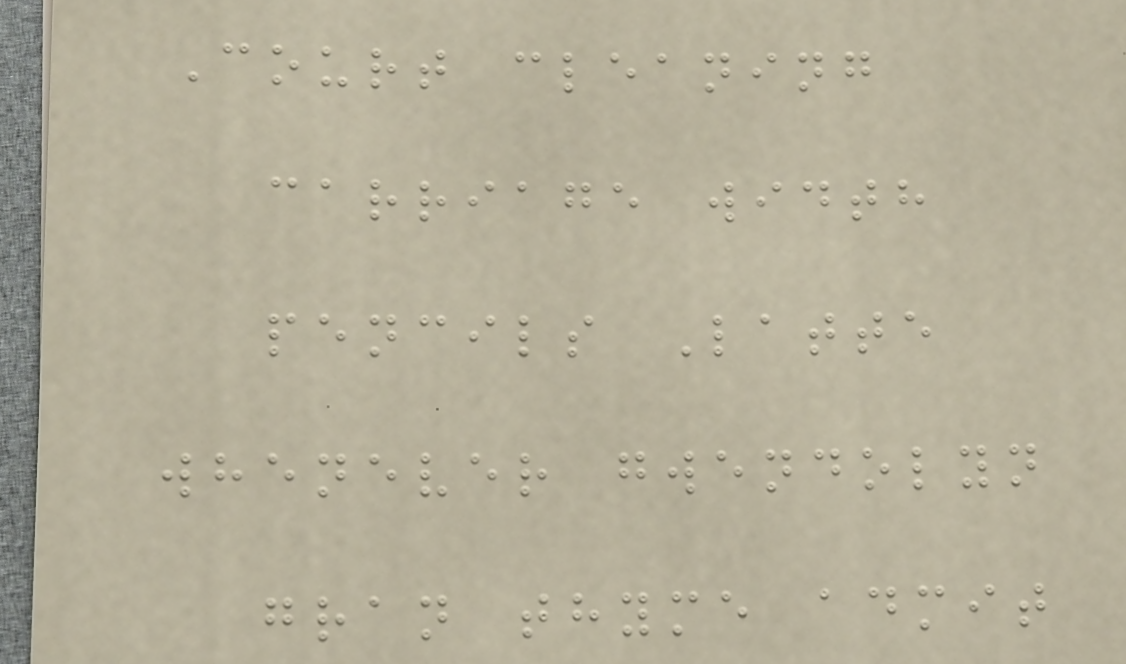Court cleaning
carriage width
pencils Latte
whenever gwendolyn
gran thyme admit
